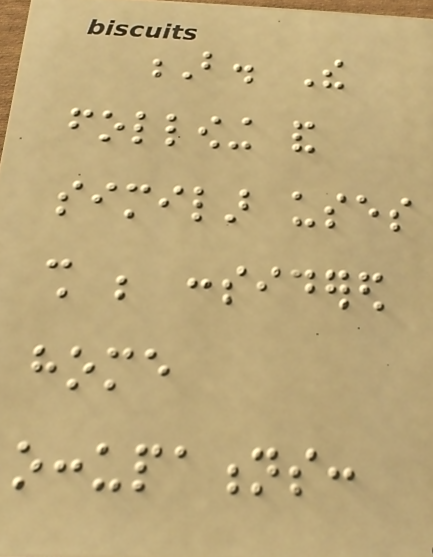B. The
following and
similar uses
shall be considered
home
occupations:
